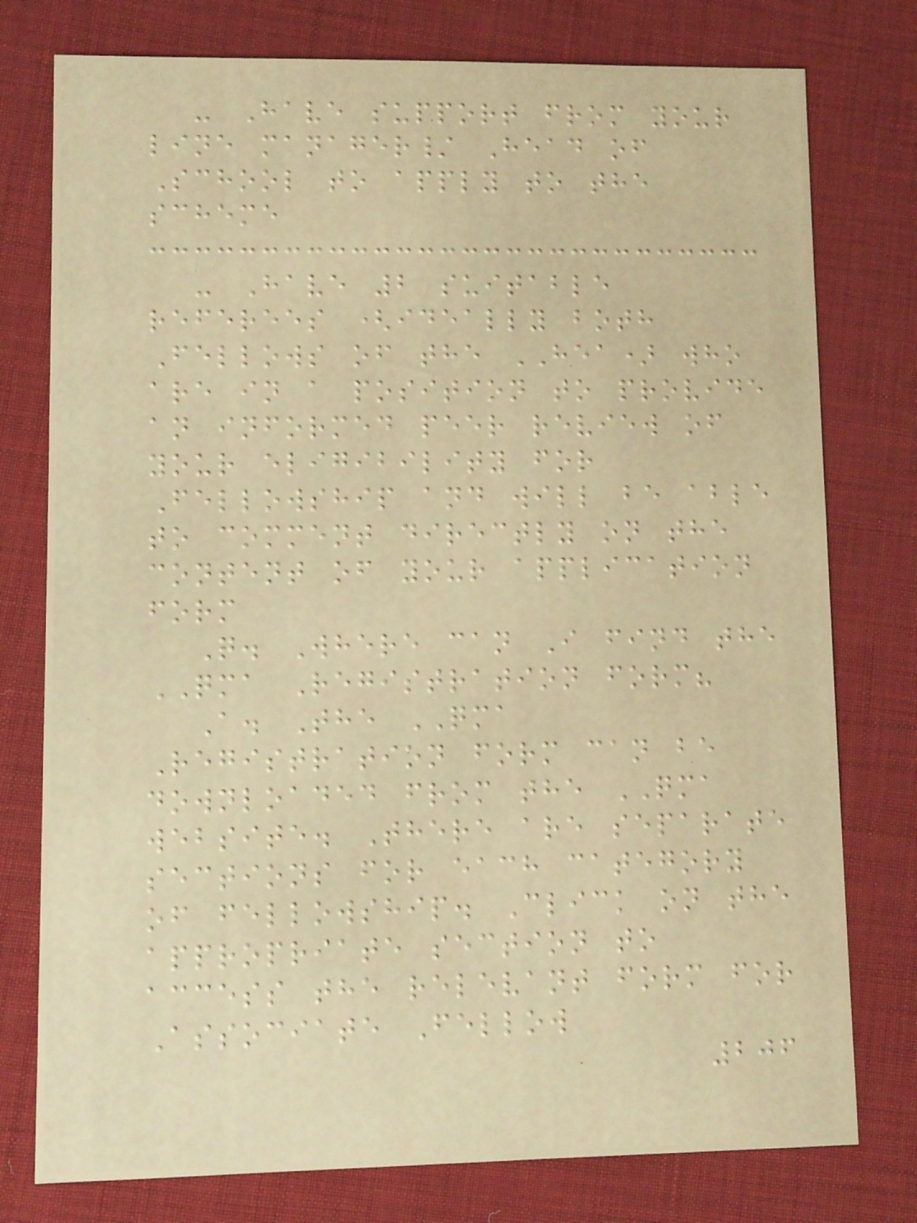- Have support from your
line manager/ Head of
School to apply to the
scheme
- Have 2 suitable
referees (ideally both
Fellows of the HEA) who
are in a position to provide
an informed peer review of
your eligibility for
Fellowship and will be able
to comment directly on the
content of your application
form
Q. Where can I find the
QMA Registration form?
A. The QMA
Registration form can be
downloaded from the QMA
website. There are separate
sections for each category
of fellowship. Click on the
appropriate section to
access the relevant form for
Associate Fellow
206
